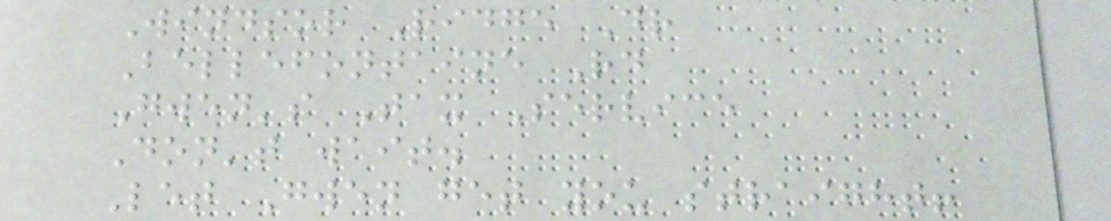Windsor Ridge Dr
Bellefontaine Rd
Gwen's Tax Service
Don't wait.
Let Gwen get you straight!
